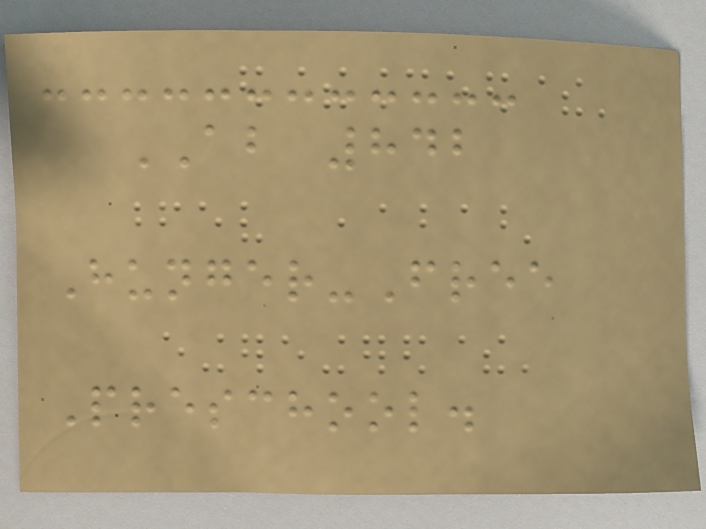AB 842
Hunger-Free
Preschool.
